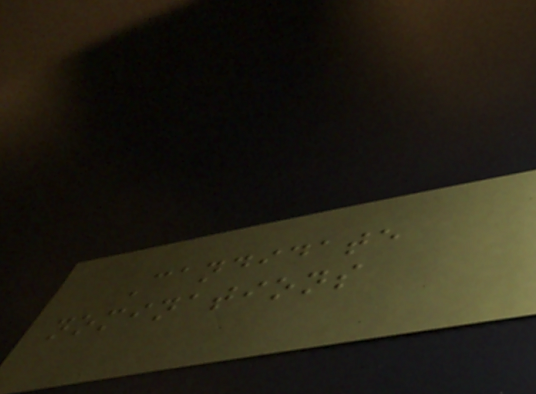Candidate
nominations
